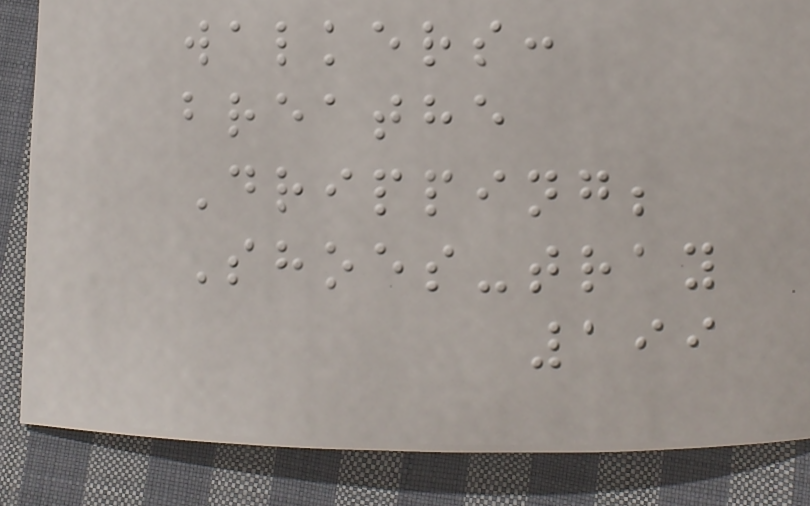walkers:
breathe
Dripping;
Shoes-tray
199
